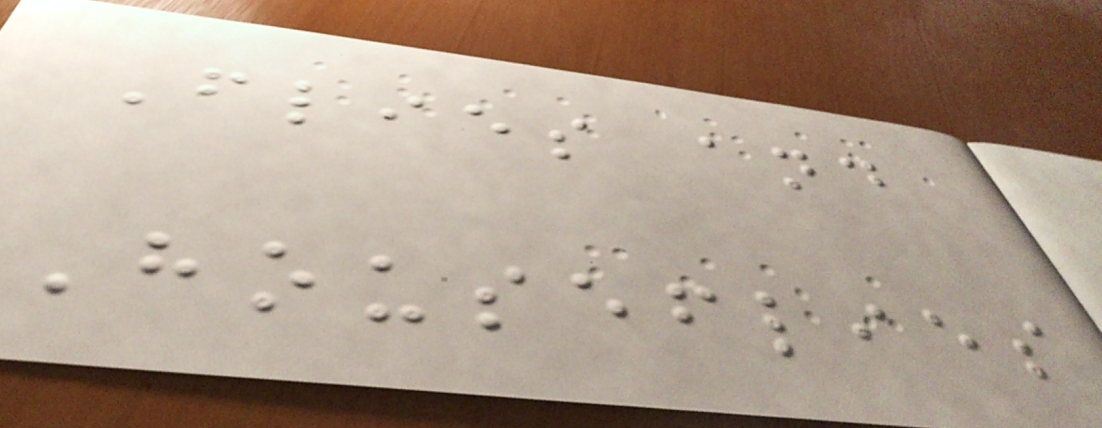Flies and
Houseflies
